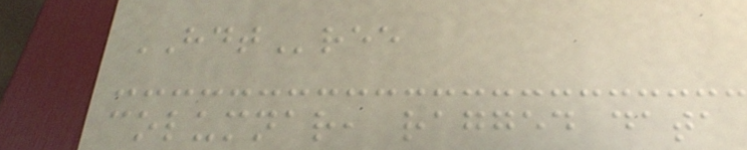HDTree
columnar, ragged data
